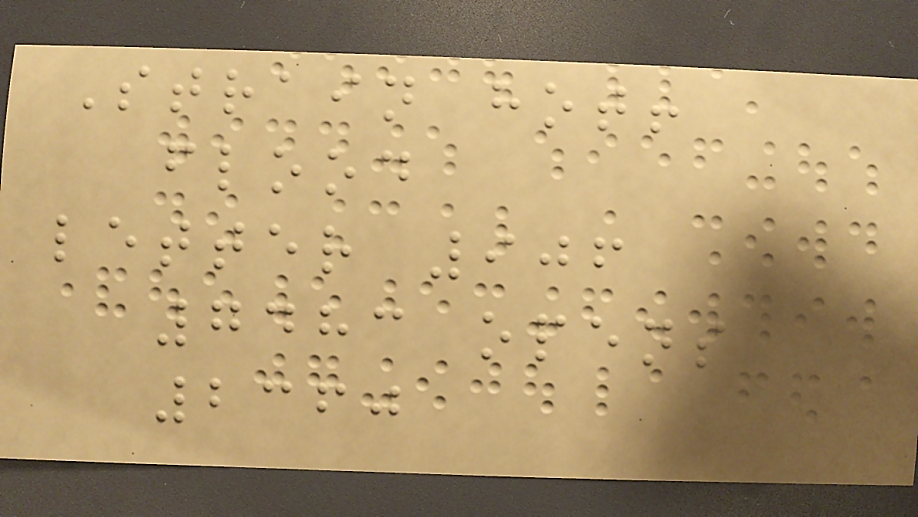Strain hot!
flood
letter 906
7483 opens
2360
